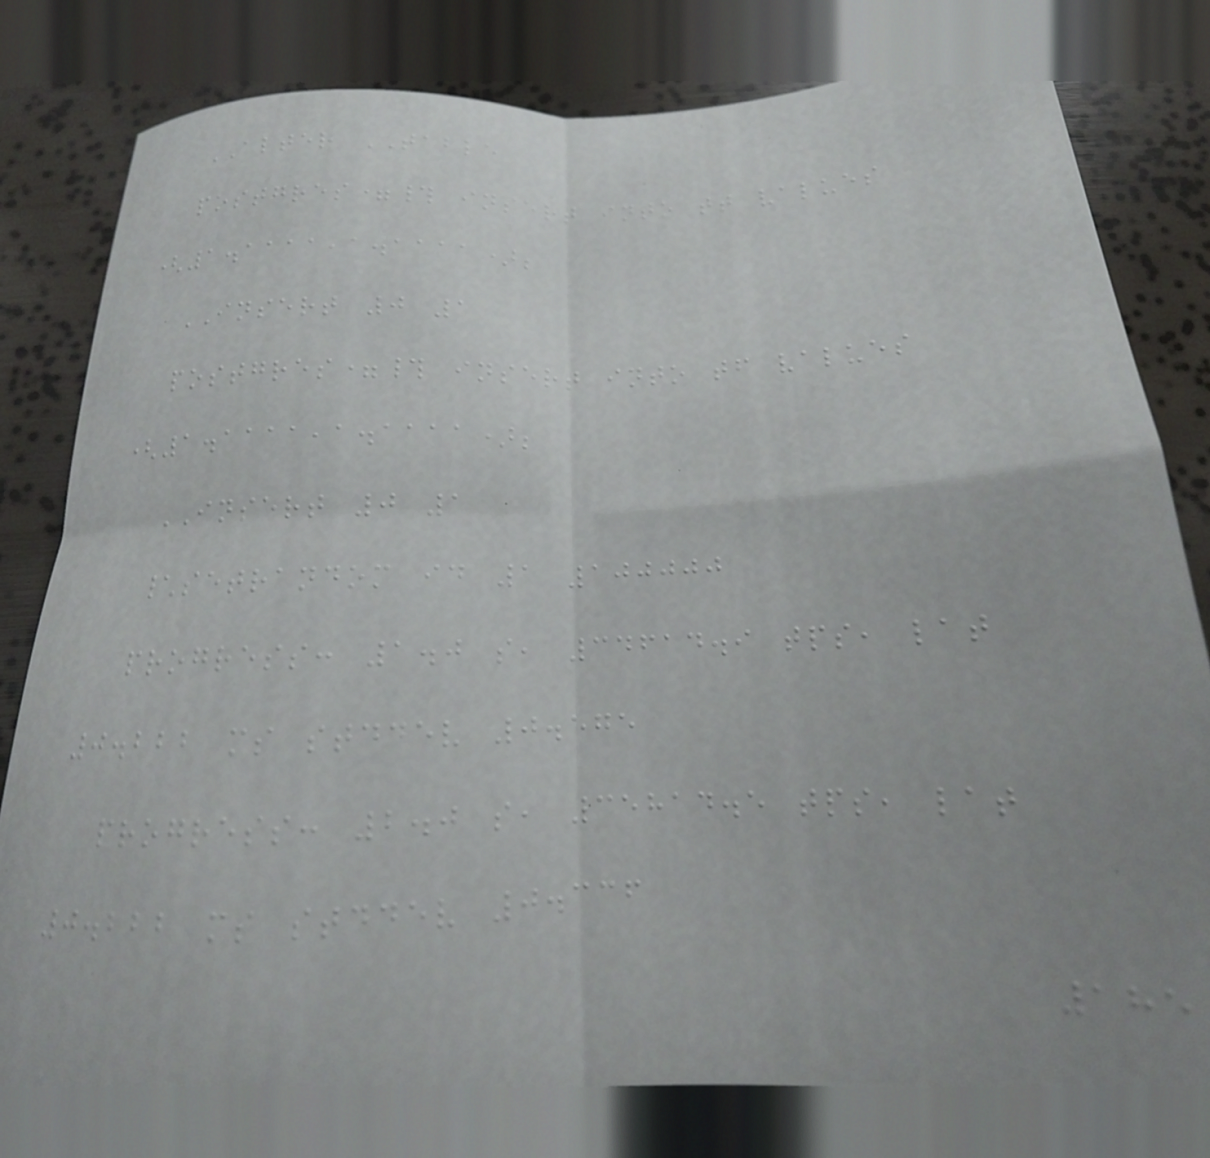ALTER TABLE
postgres=# insert into tt values
(1.1111,1.1111);
INSERT 0 1
postgres=# insert into tf values
(1.1111,1.1111);
INSERT 0 1
\setrandom id 1 100000
progress: 1.0 s, 34614.9 tps, lat
0.222 ms stddev 0.575
progress: 2.0 s, 35814.5 tps, lat
0.222 ms stddev 0.336
185
